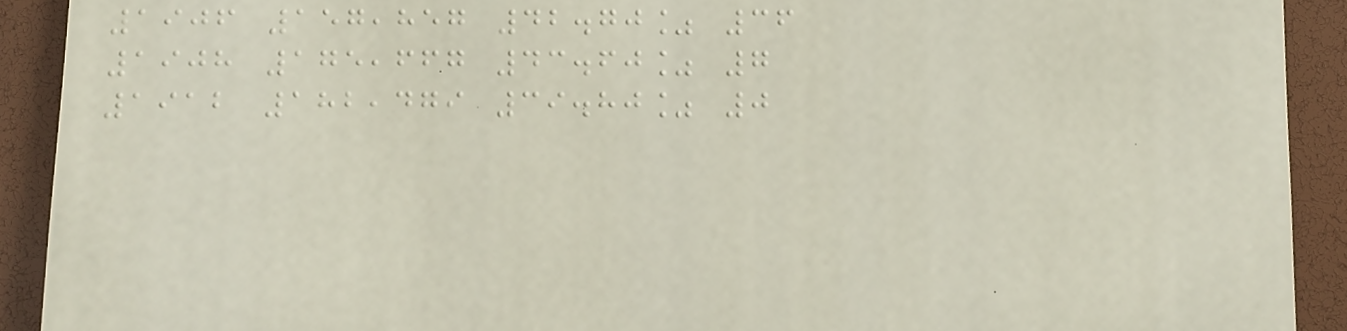1906 157,857 42.70% 36
1908 175,667 43.60% 7
1912 182,479 39.80% 0
